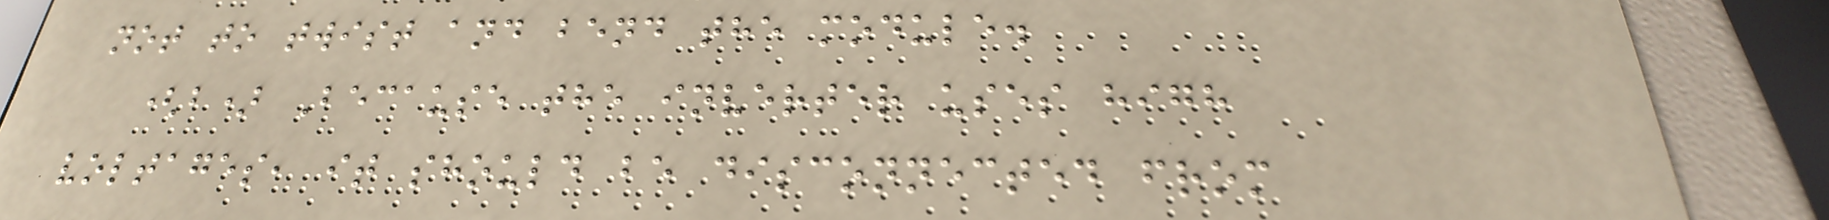not to twist and bend the module.
(b) Because the inverter uses high
voltages, it should be disconnected from
